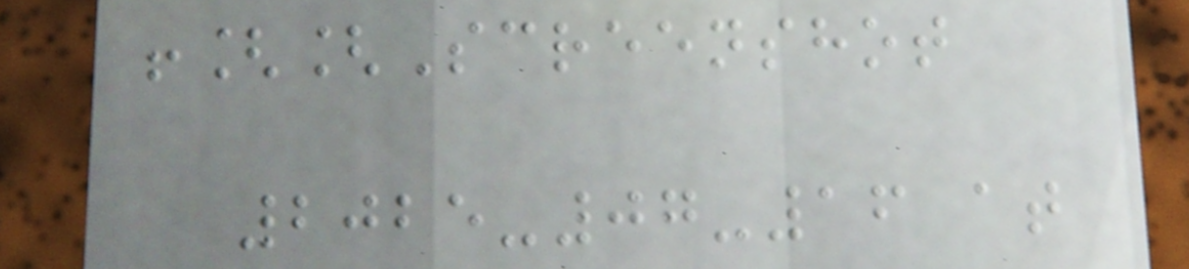![[Screenshot
2025-07-16 at
